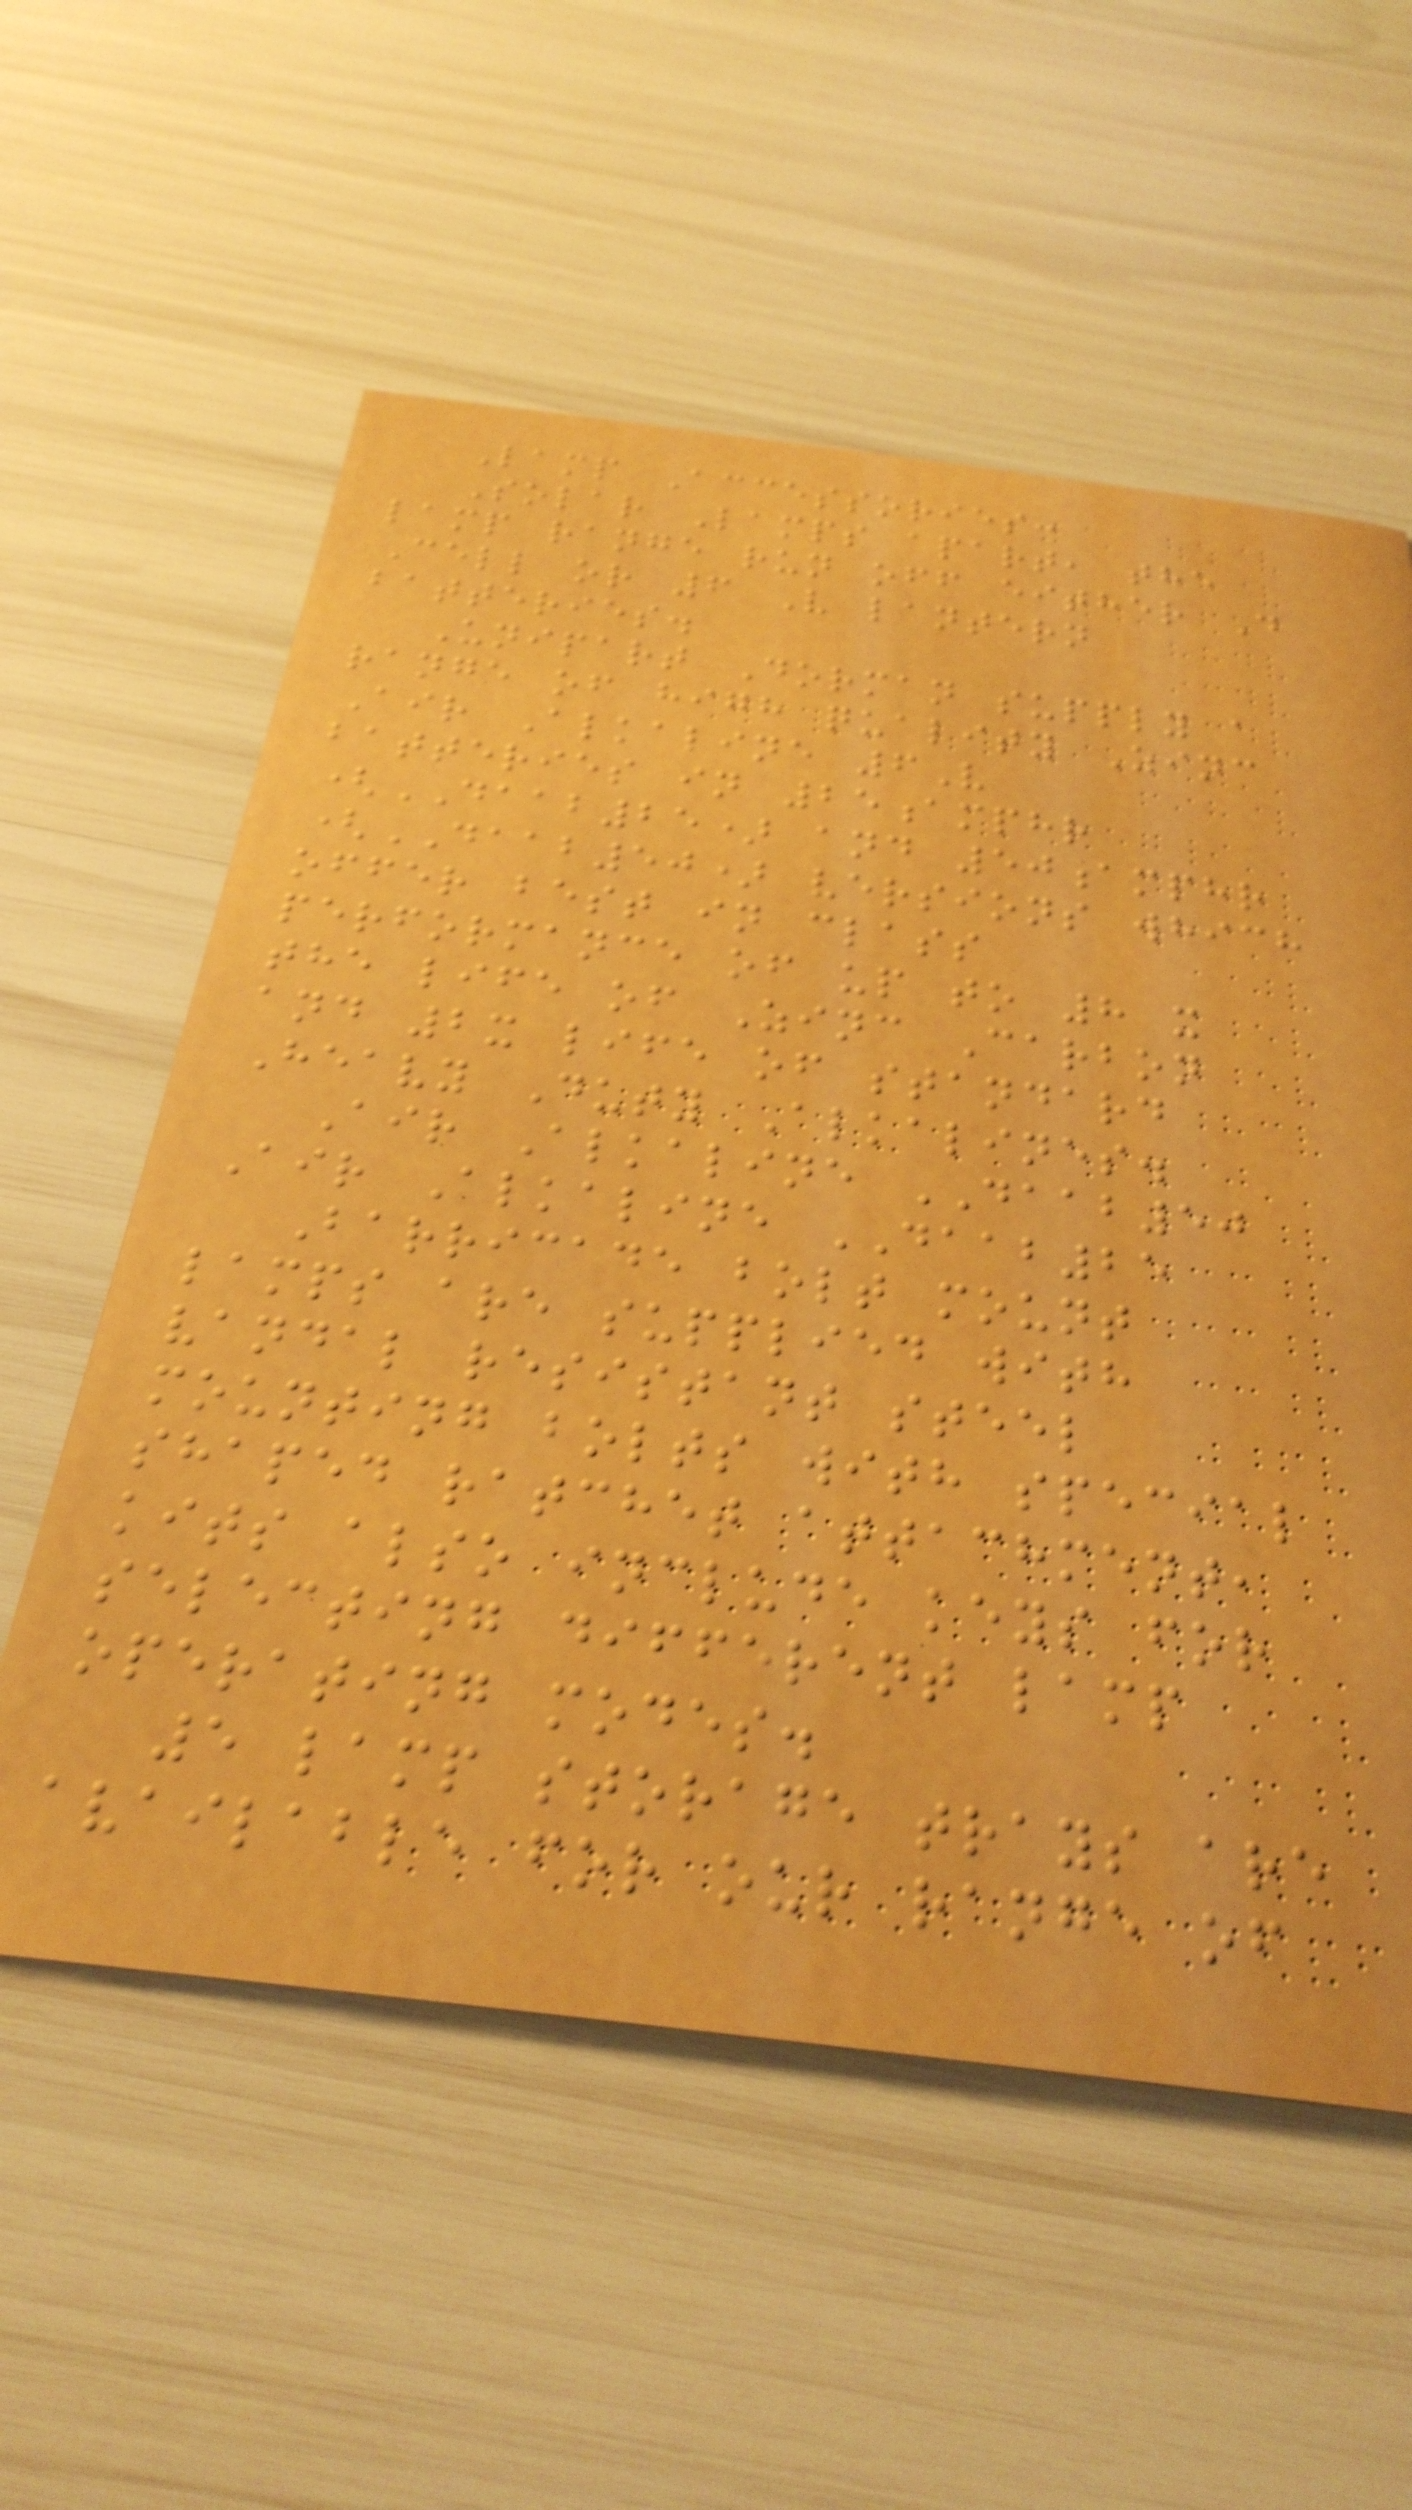Lamp Accessories:
Solar Lamps apart, the
lamp range run off either D
Cell or 6 V lantern
batteries.
Unipart Dorman supply a
range of high quality Zinc
Air Alkaline 6V
batteries in 25amphr
(DAAB25) and 50amphr
(DAAB50) versions which
offer best in class
performance of up to 8 x
the life of Zinc Carbon
and 2x life of standard
Heavy Duty Alkalines.
Air Alkaline DAAB50
Air Alkaline DAAB25
Barricade bolt mount
lamps are supplied with
vandal resistant steel
mounting bolts with special
shaped ratchet attachment,
kits also include keys for
selecting different lamp
operating modes.
5 lamp storage trays are
available for our range of
